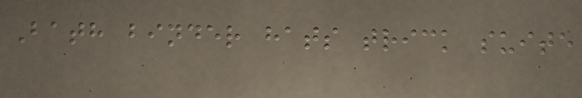Bath binder hats trick suite
